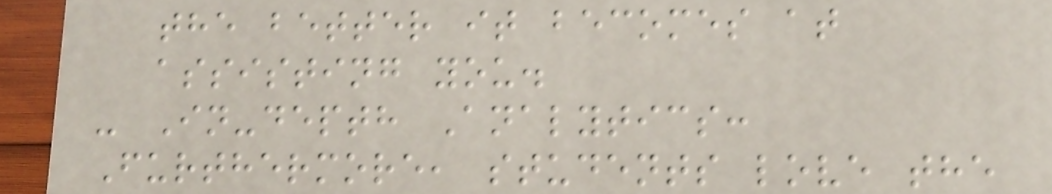the better it becomes at
assisting you.
- In-depth Analytics:
Furthermore, students love the
